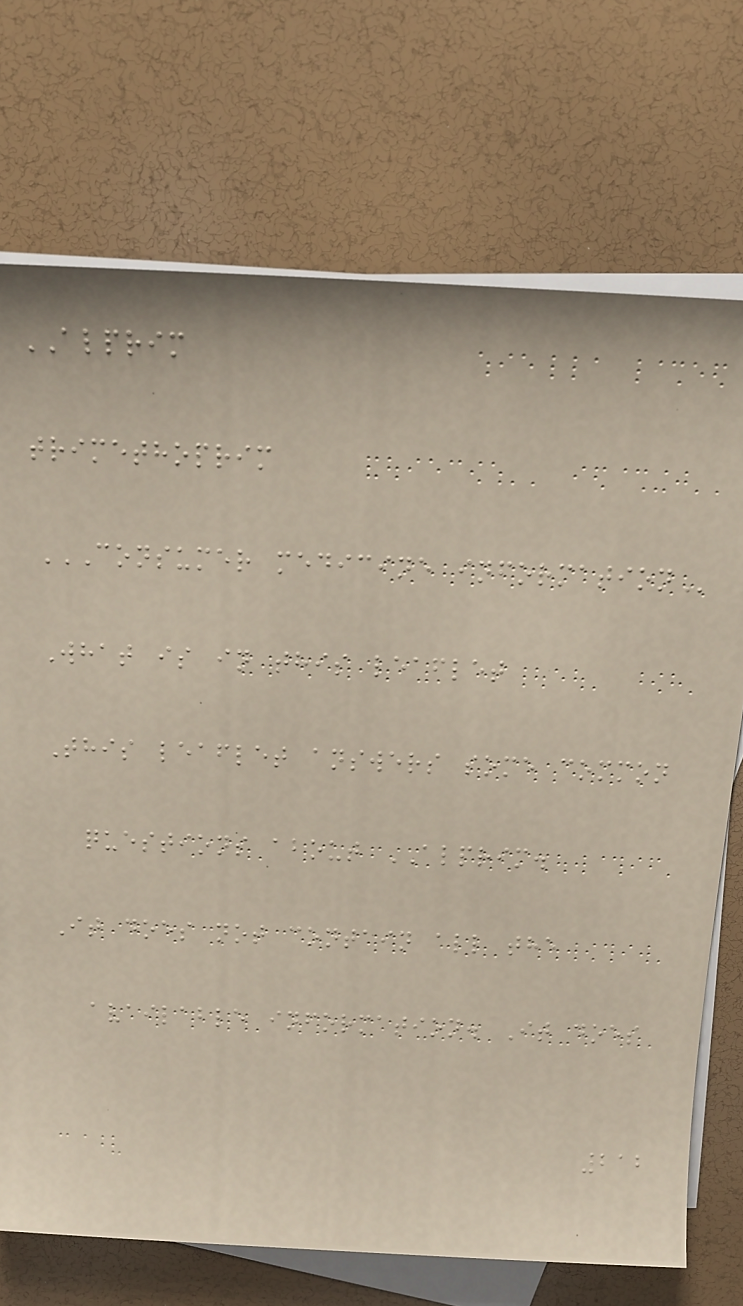ALPRIM
trimethoprim
CONSUMER MEDICINE INFORMATION
What is in this leaflet
This leaflet answers some common
questions about ALPRIM.
It does not contain all the
available information. It does
212
